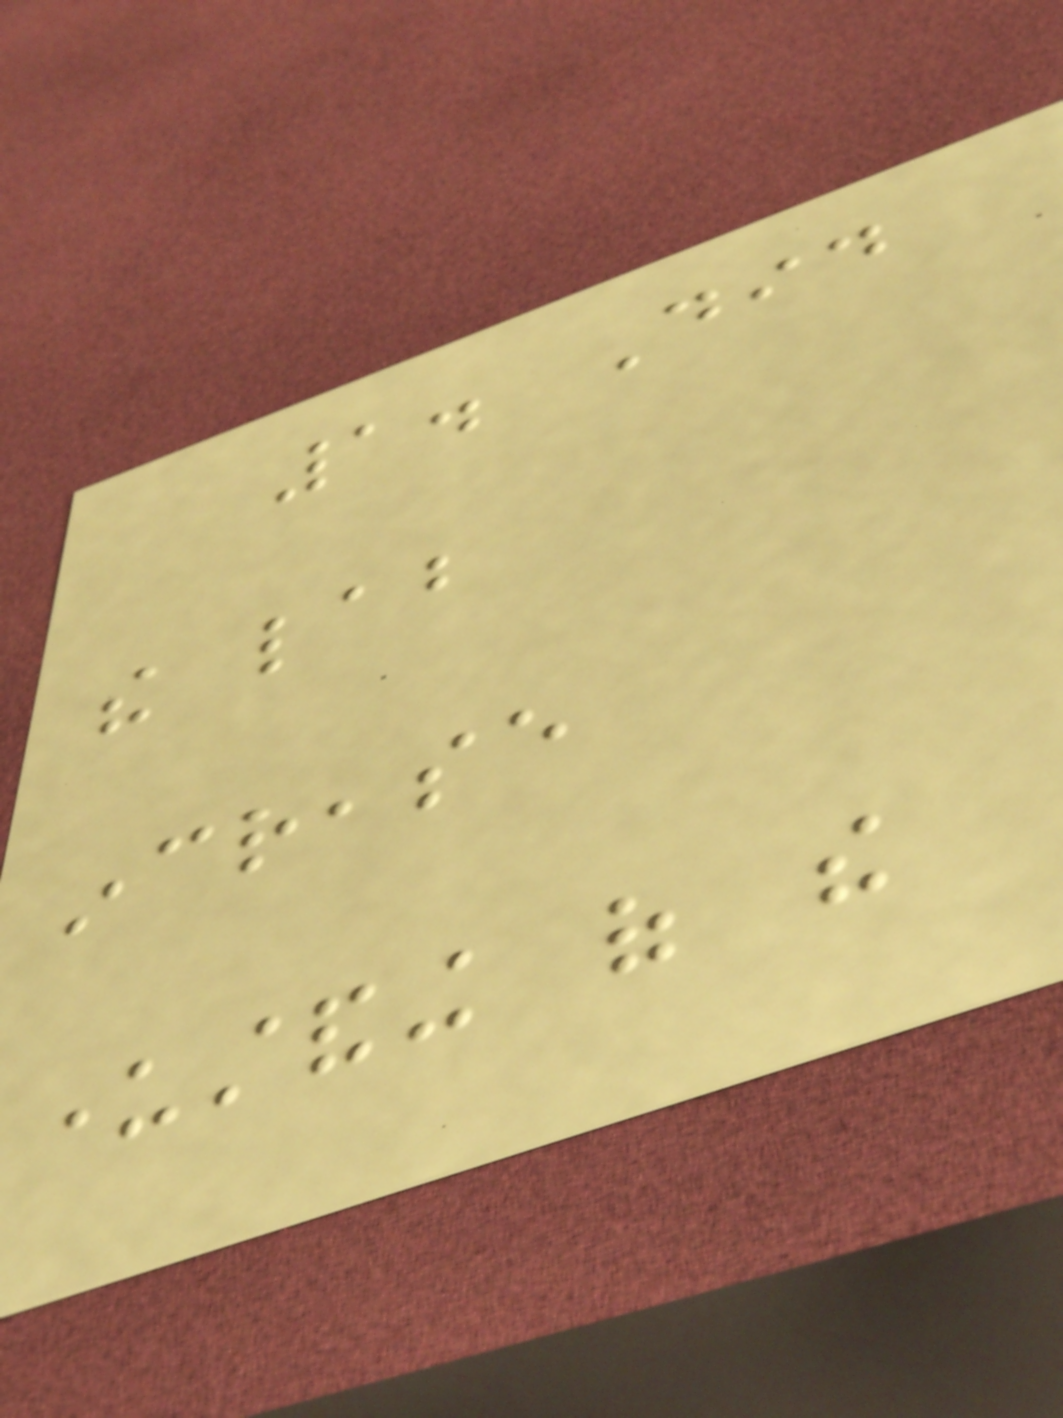1. Did
the lab
increase
understanding of the
